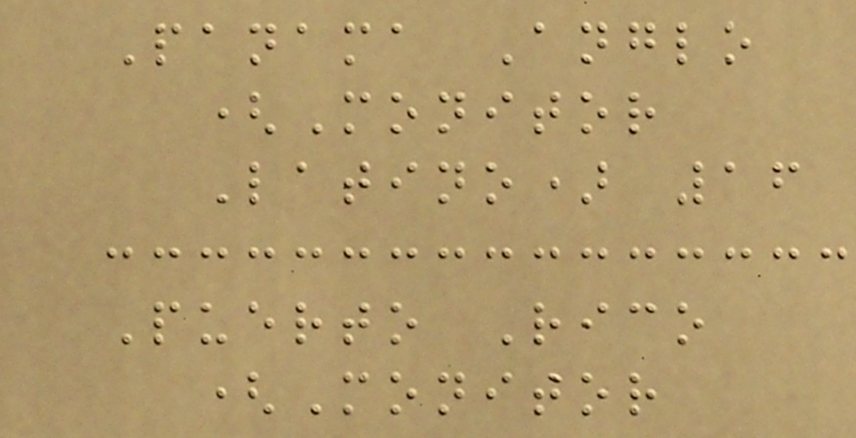Panama Anglo
(Monitor
Latino) 16
Puerto Rico
(Monitor
